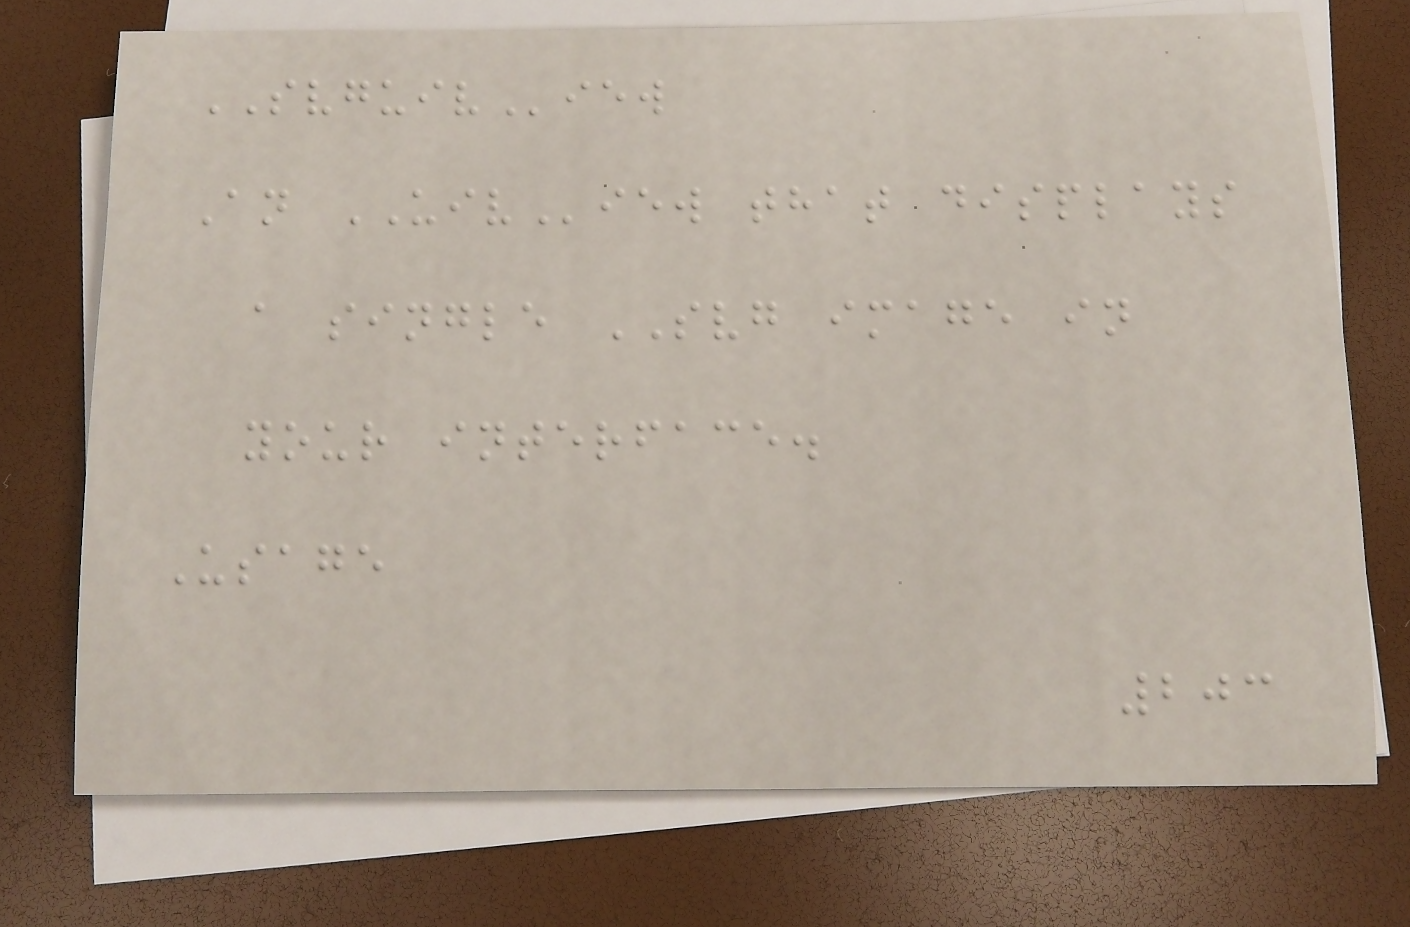SVGUIView
An UIView that displays
a single SVG image in
your interface.
Usage
203
